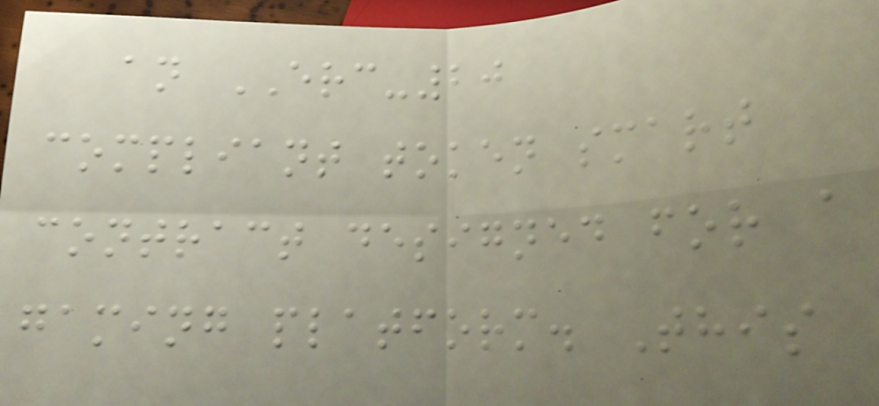an ERC-20
compliant token smart
contract designed for a
gaming platform. This
